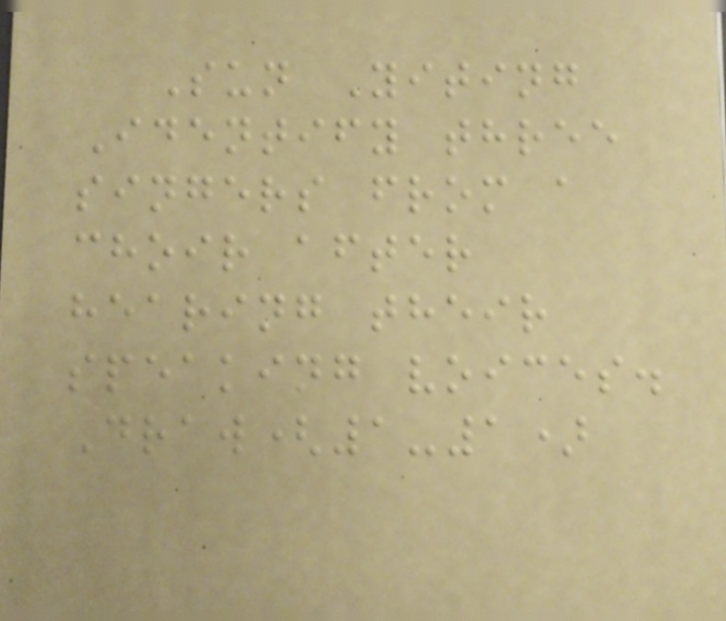Sun Yiting
Identify three
singers from a
choir after
hearing their
speaking voices.
Draw(1-1)
